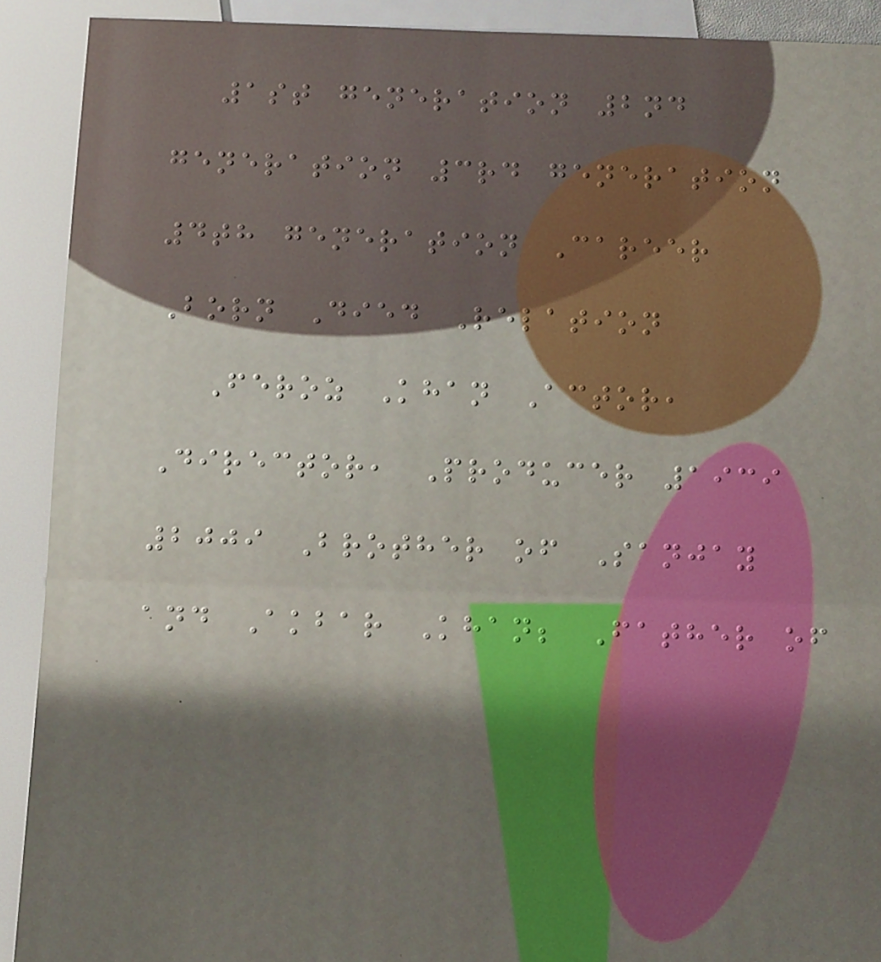1st generation 2nd
generation 3rd generation
4th generation Career
Born Died Relation
Feroz Khan Actor,
Director, Producer 1939
2009 Brother of Sanjay
and Akbar Khan; Father of
